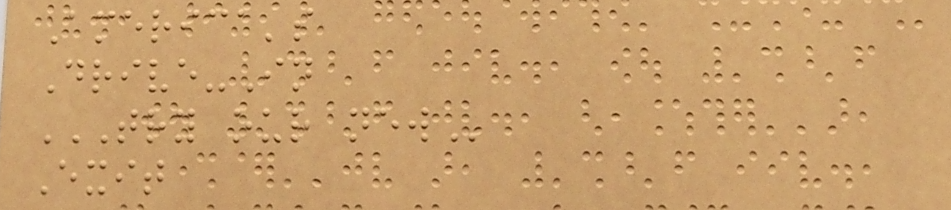America's
Drive-In
TRY OUR NEW
Exit
